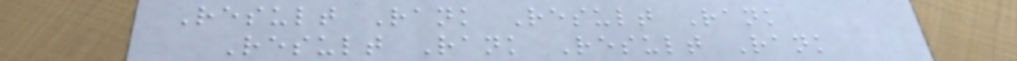Result Rank Result Rank
Result Rank Result Rank
